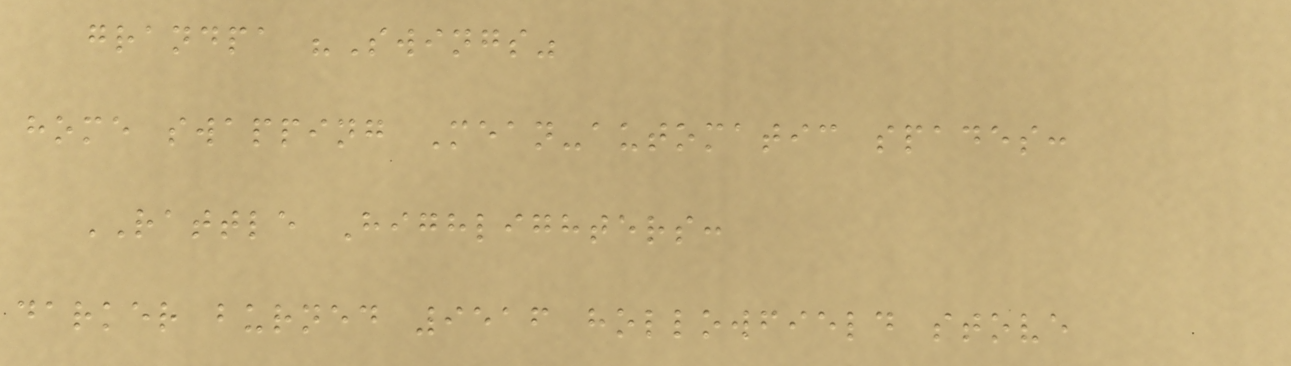grandpa "Swings"
home swapping Mean-automatic spades:
RATTLE Highlighters:
darker burned 9516 hollowfield stove
